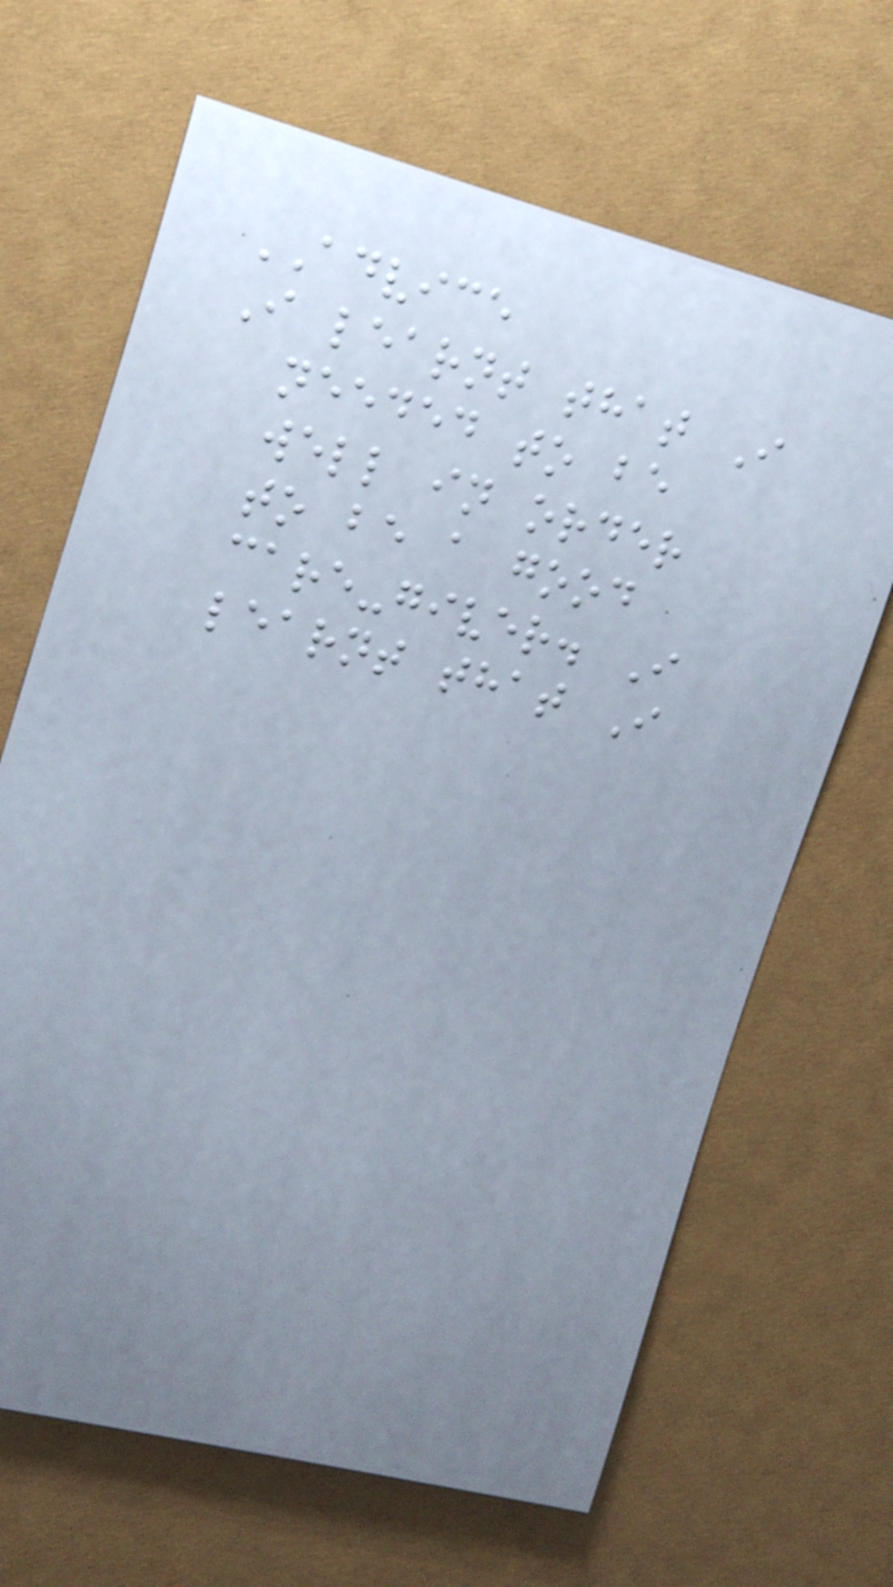ADVICE
I learnt that I
needed to be
well in order
to be a good
care-giver. I
learnt that I
